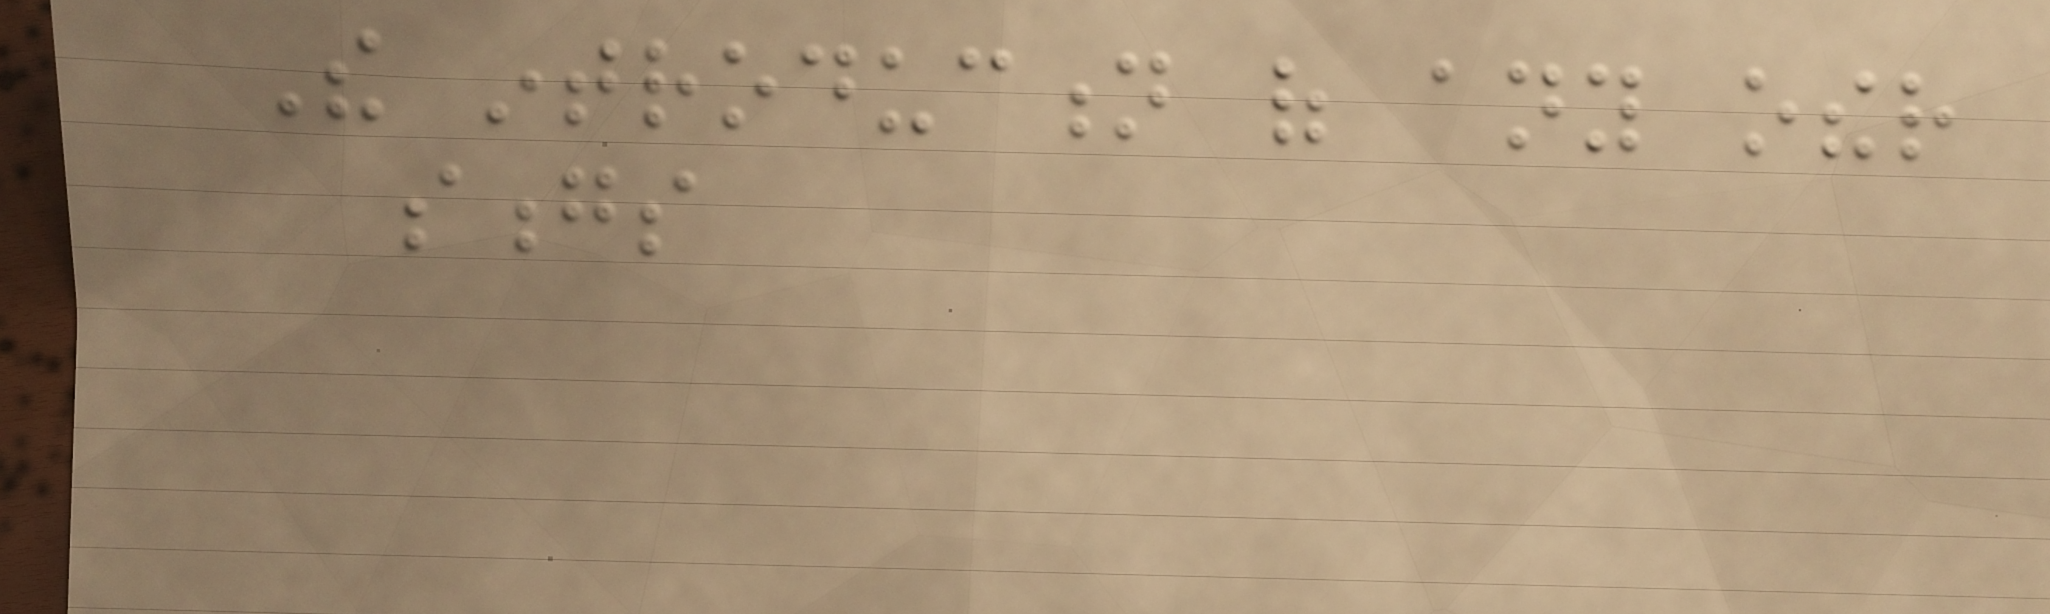The introduction of any other
songs
